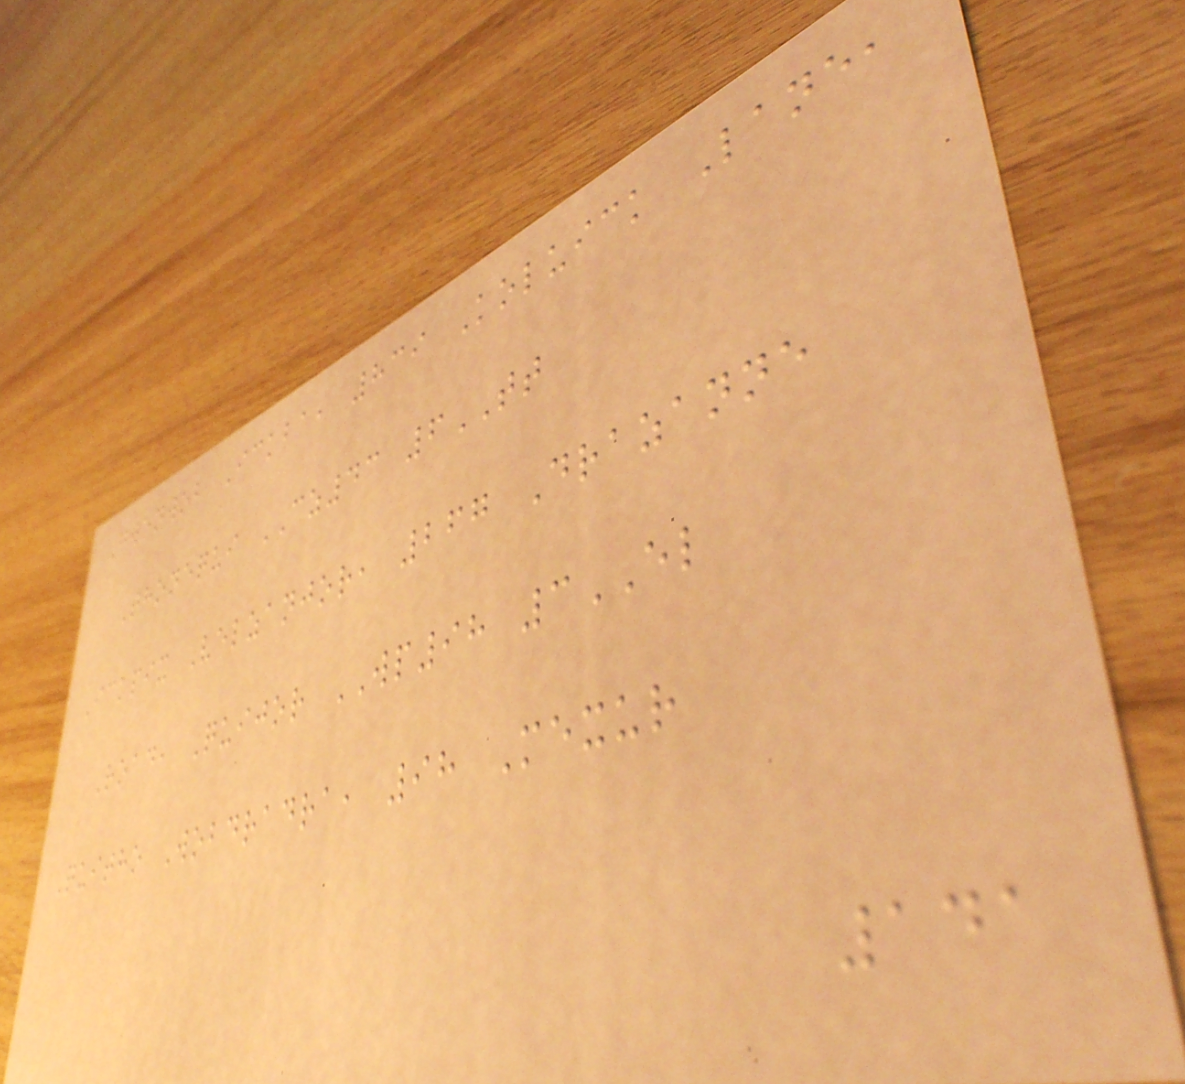Gwenwob Ickba, 839 Koluick Lane,
Thonequi CZ43 6TT
Ickpix Velzanjor, 267 Drazanne
Road, Quijor WP98 3EL
Quitho Wobdradra, 98 Mexur
141
